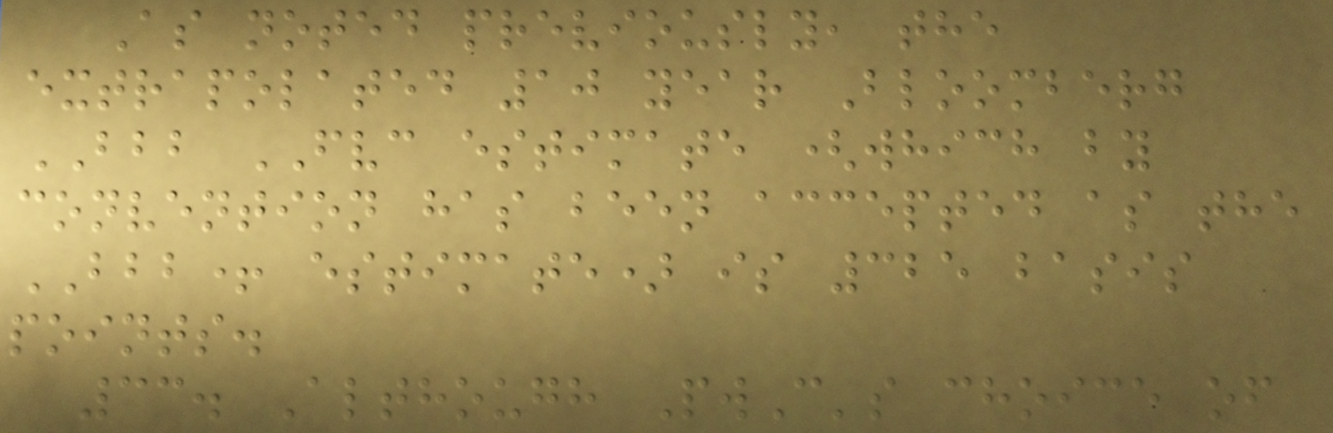As noted previously, the
extrapolated 10 year Bloomberg
BBB FVC estimate (which by
convention has been accepted as the
BBB+ estimate) is 325 basis
points.
33. Although PwC's choice of
